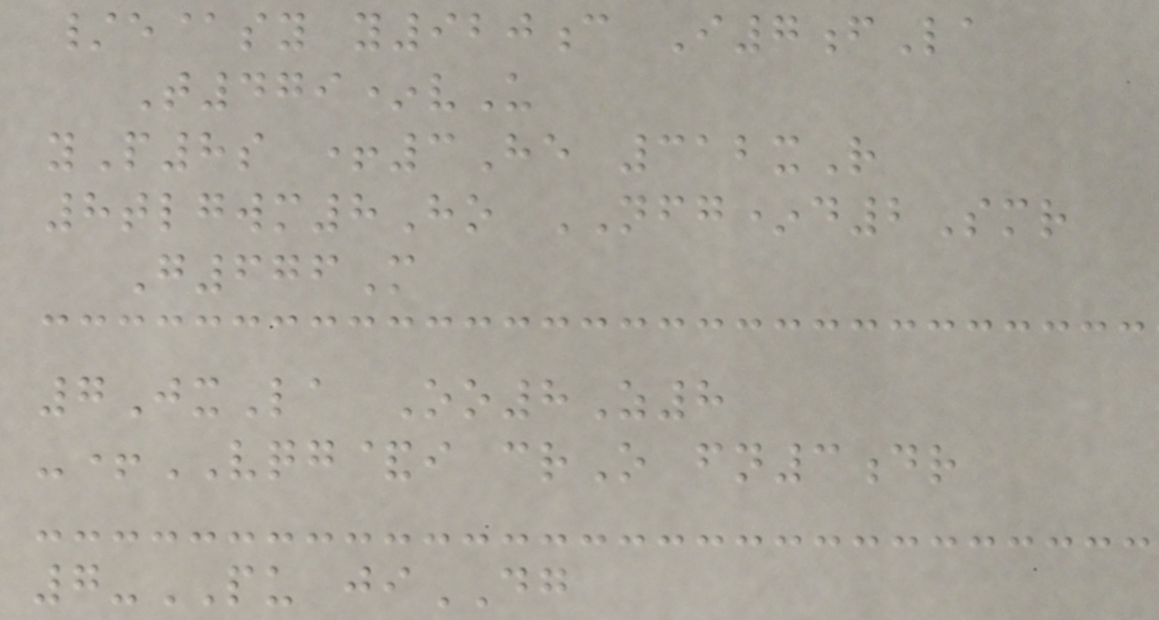/e@sy y920c I7fLa
T479*vU
yP8s +3He 312xR
8tlgwm8Ho NFG*d2Smr
G676M
7JxLa Oo8Z8
-+VQG&i crO fn3dr
7-PU jiDG
